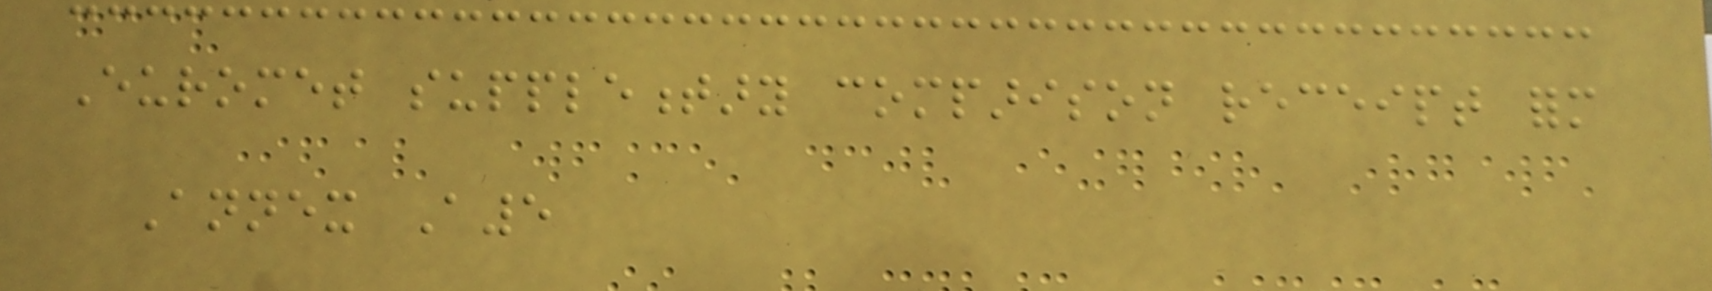Euromet supplementary comparison receipt form
Annex A5
